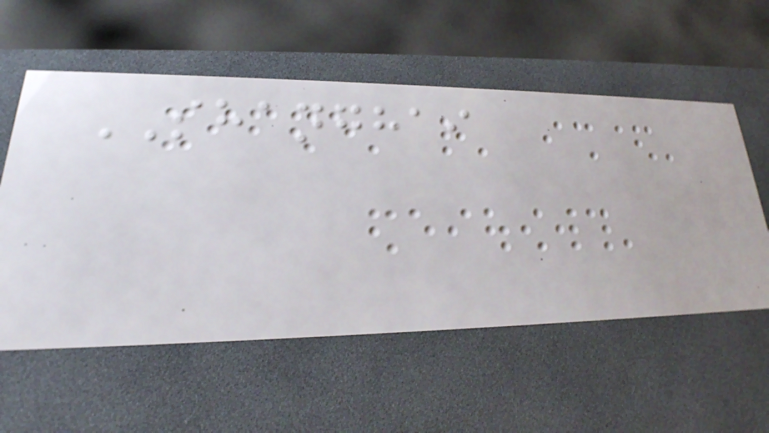SHANGHAI
